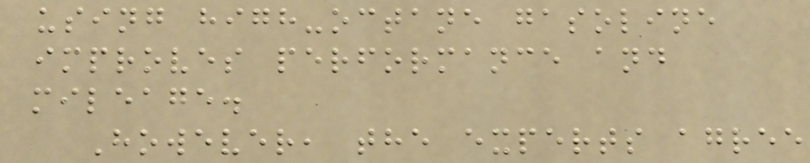using high-octane gasoline
improves performance and
mileage.
However, the experts agree
